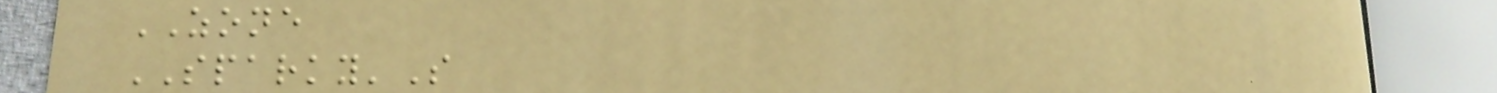ZONE
SPARKY'S
